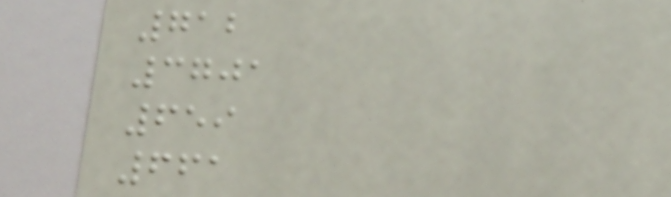712
3701
659
661
